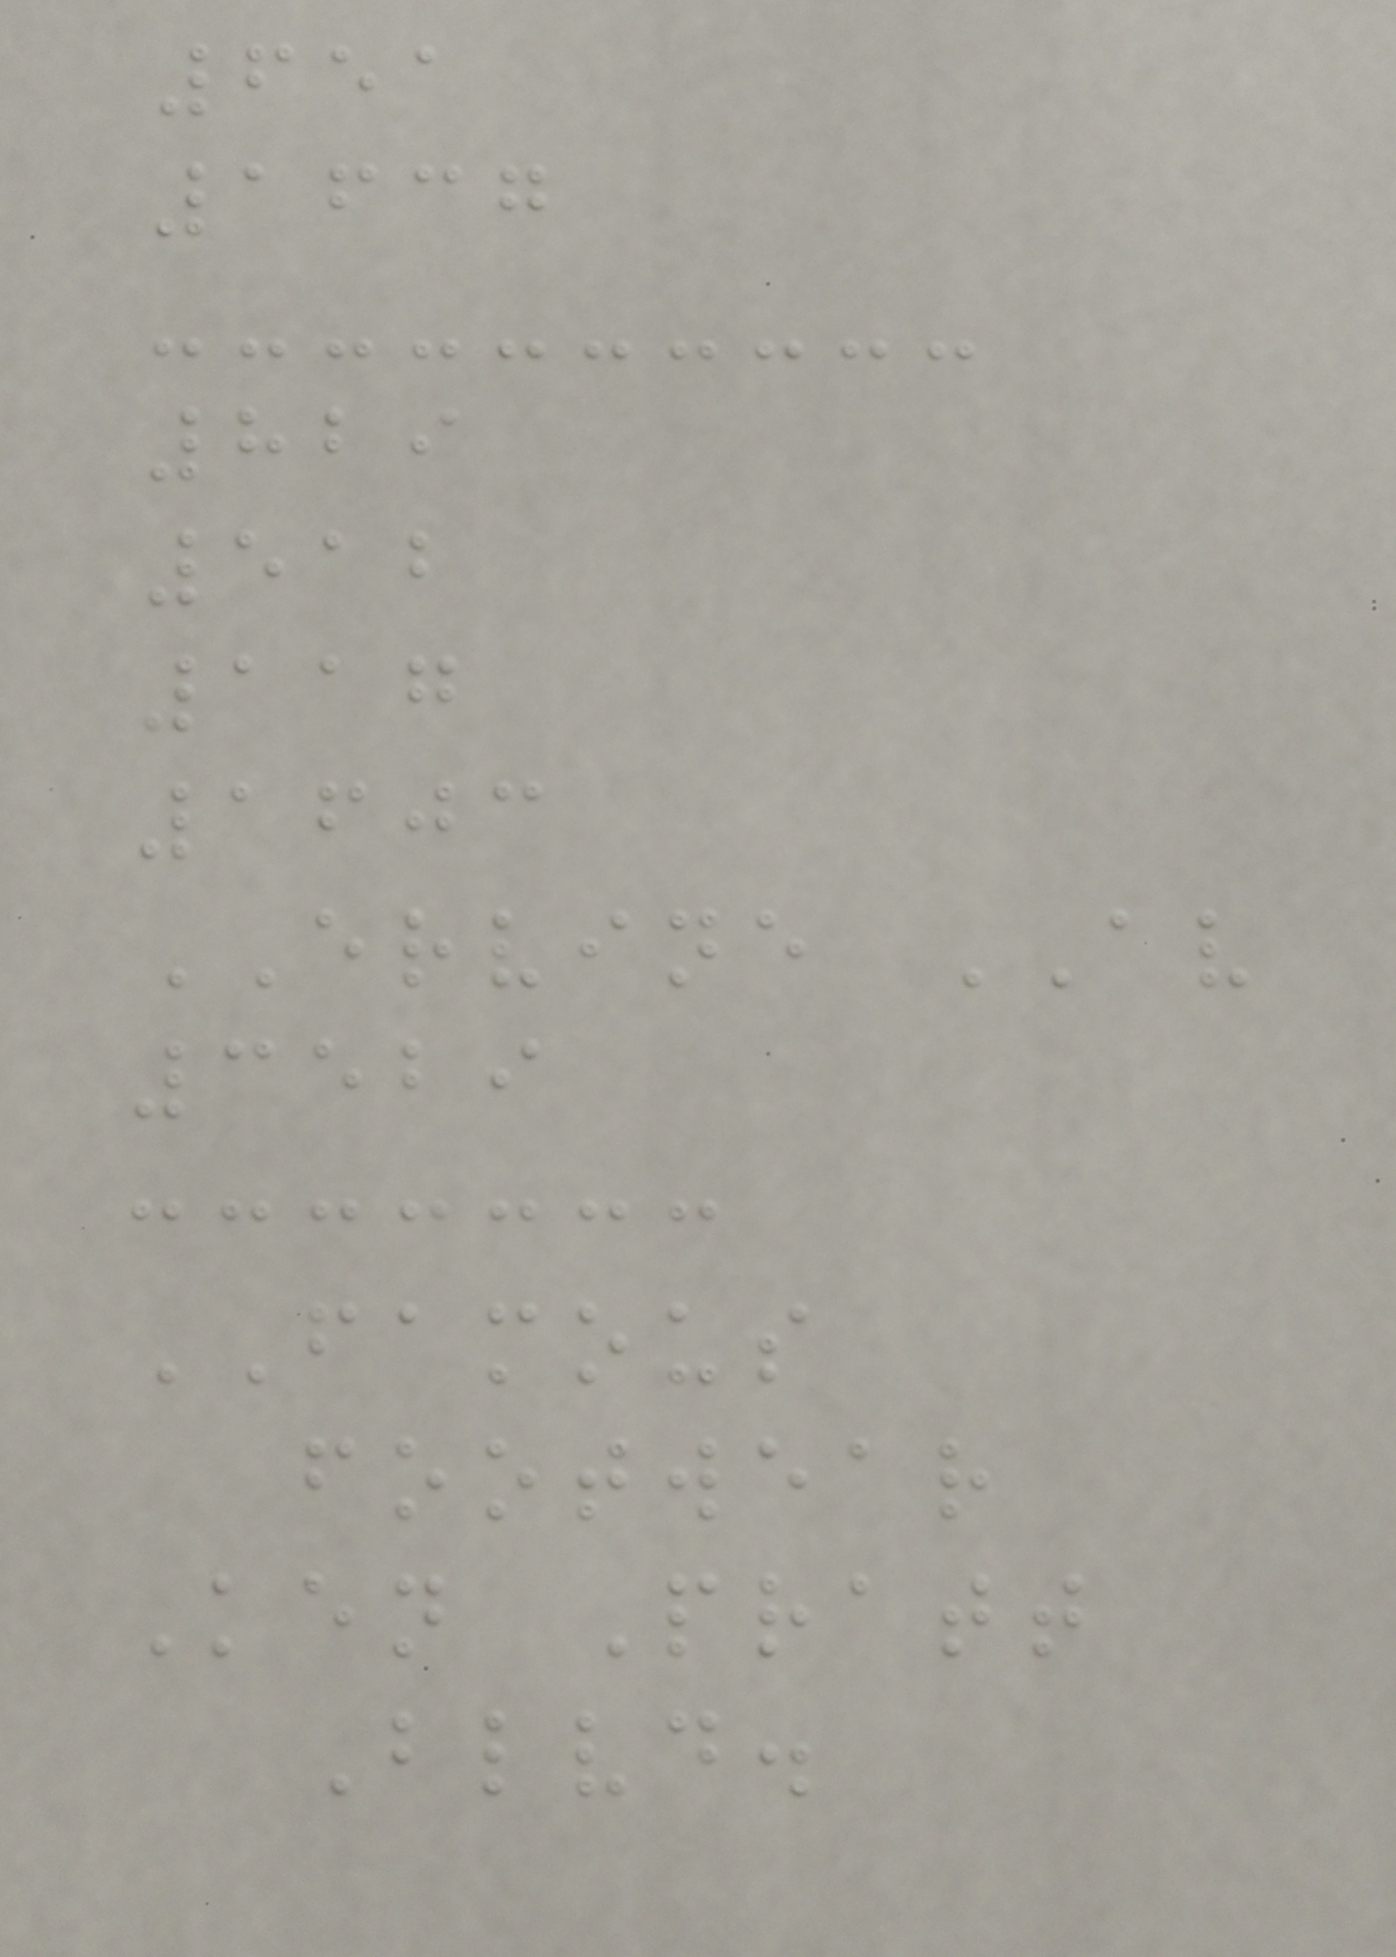651
1637
829
512
117
1603
ERVINE AV
3529
FAMOUS
footwear
Ken Pratt
Blvd.
